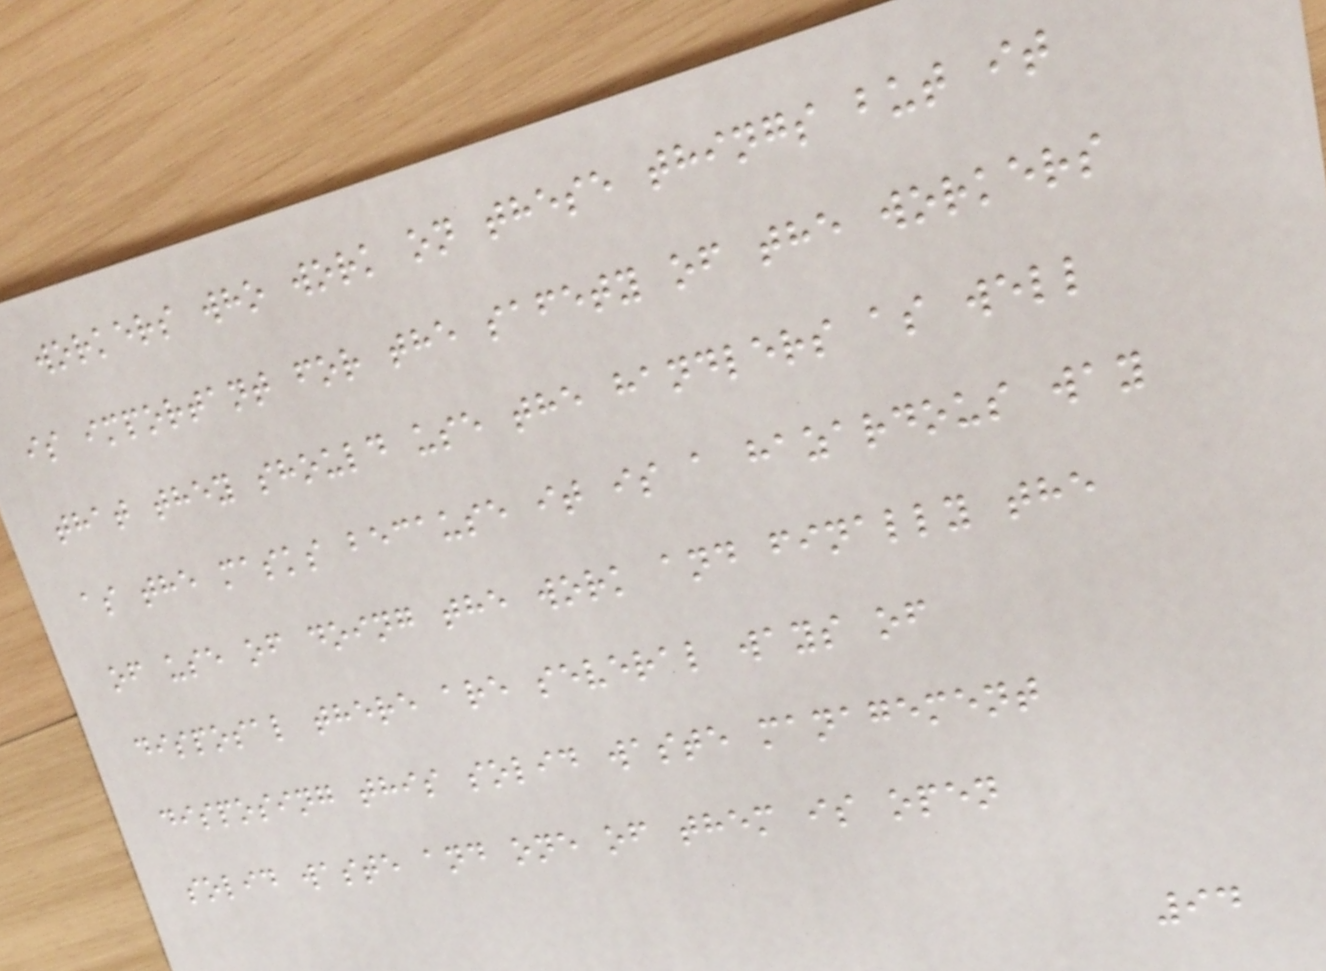workers who work on these things but it
is important for the safety of the workers
that they should use the handlers as well
as the masks because it is a hazardous way
of use of doing the work and finally the
disposal there are several ways of
disposing this solid waste management
solid waste and one of them is open
94
